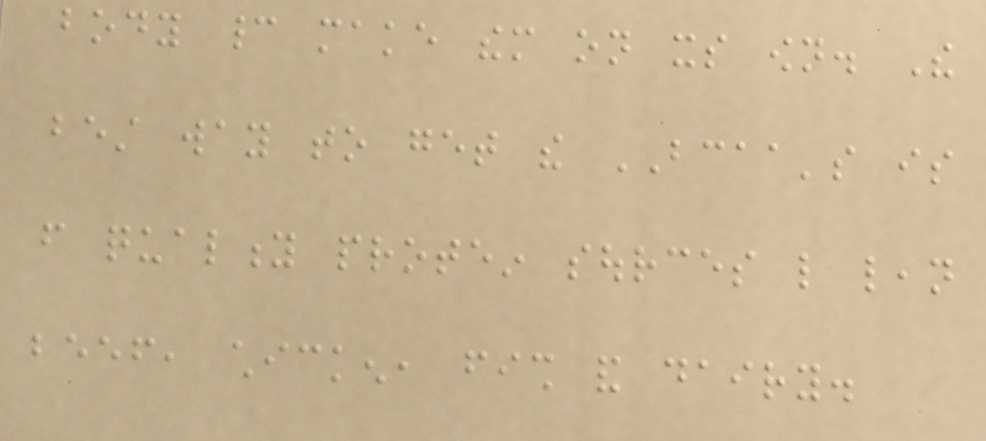body cannot make them on its own. The
best way to get the BCAA's is
from quality protein sources like lean
beef, chicken, fish and dairy.
